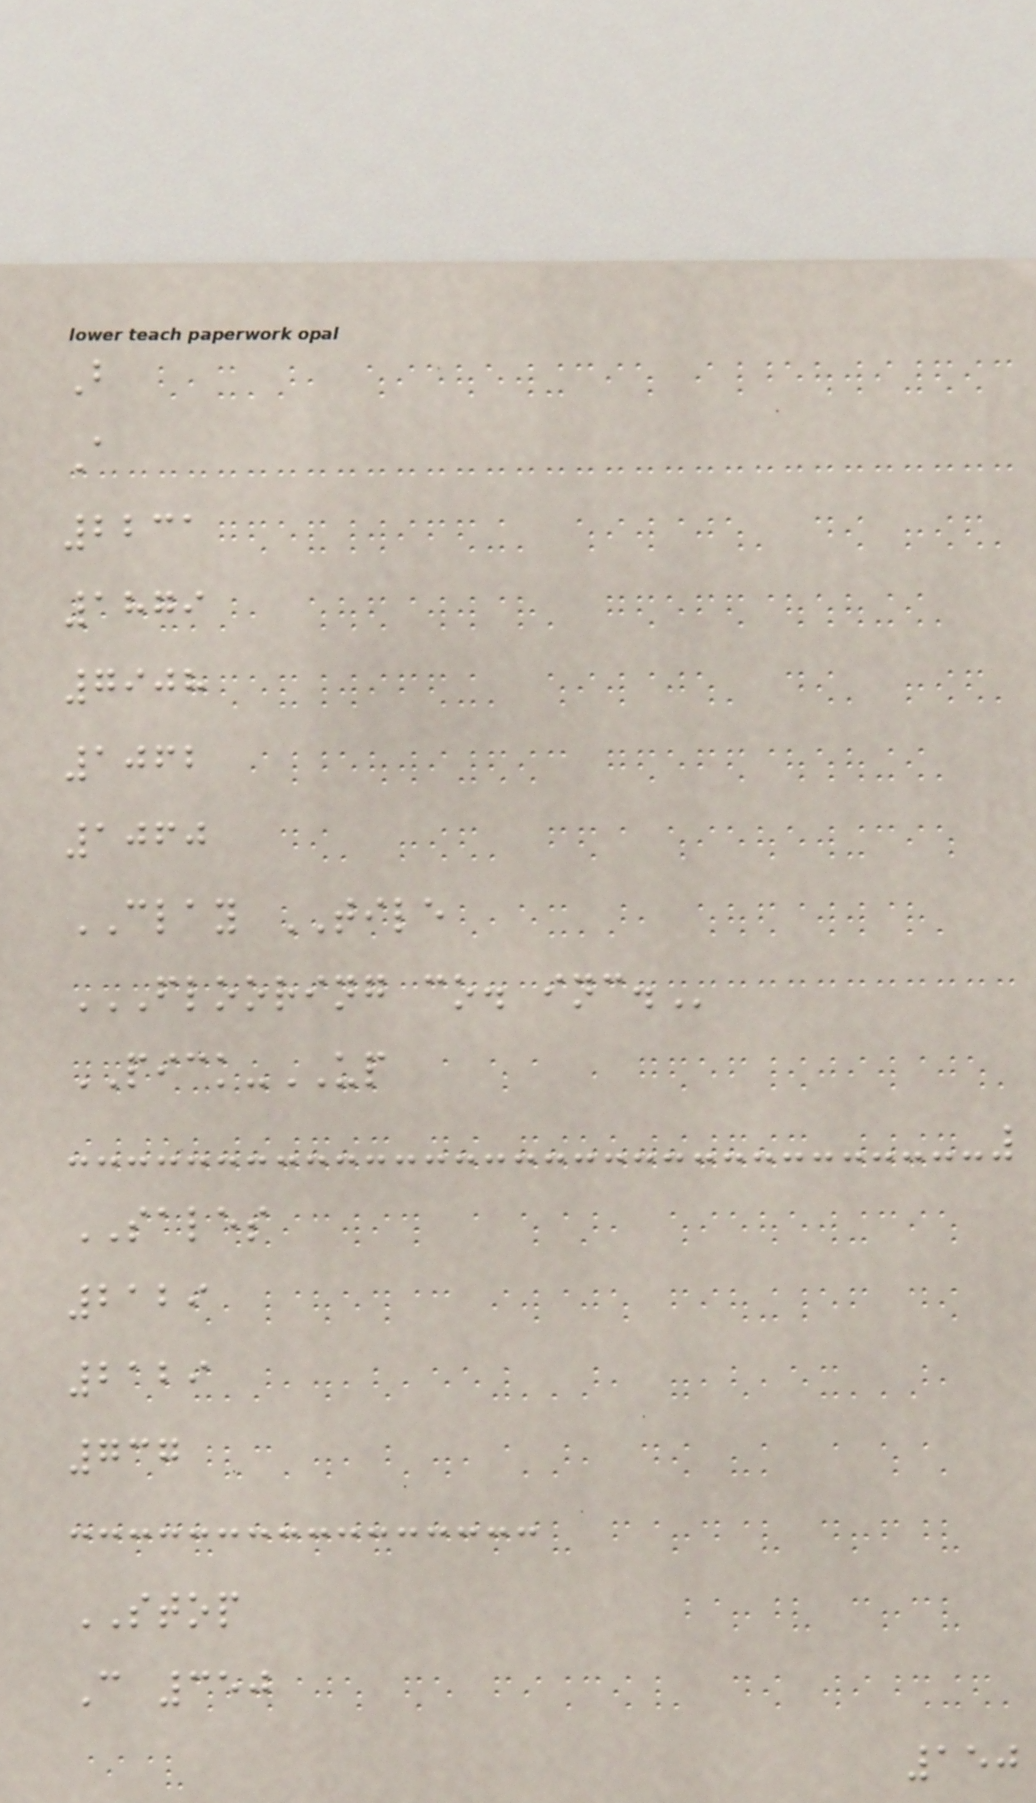B
A
2231
1879
7908
1062
1060
CLAY TILE
FLOORING CO. INC.
PICK-UP
SALES
2129
2129
737
STOP
C 350
150
